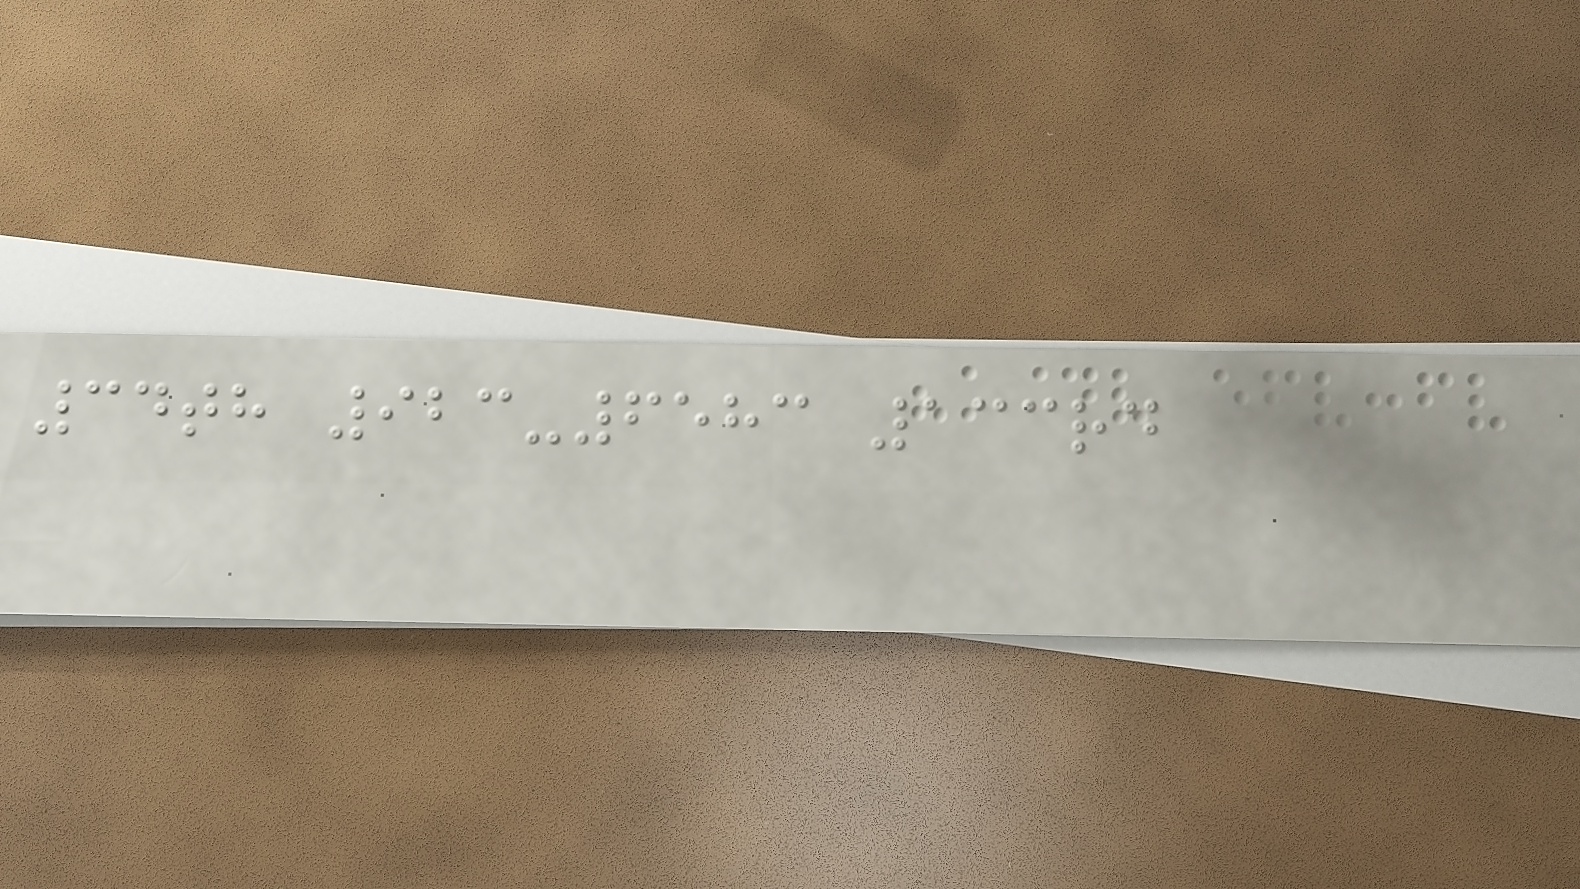34th 923-6583 133rd
